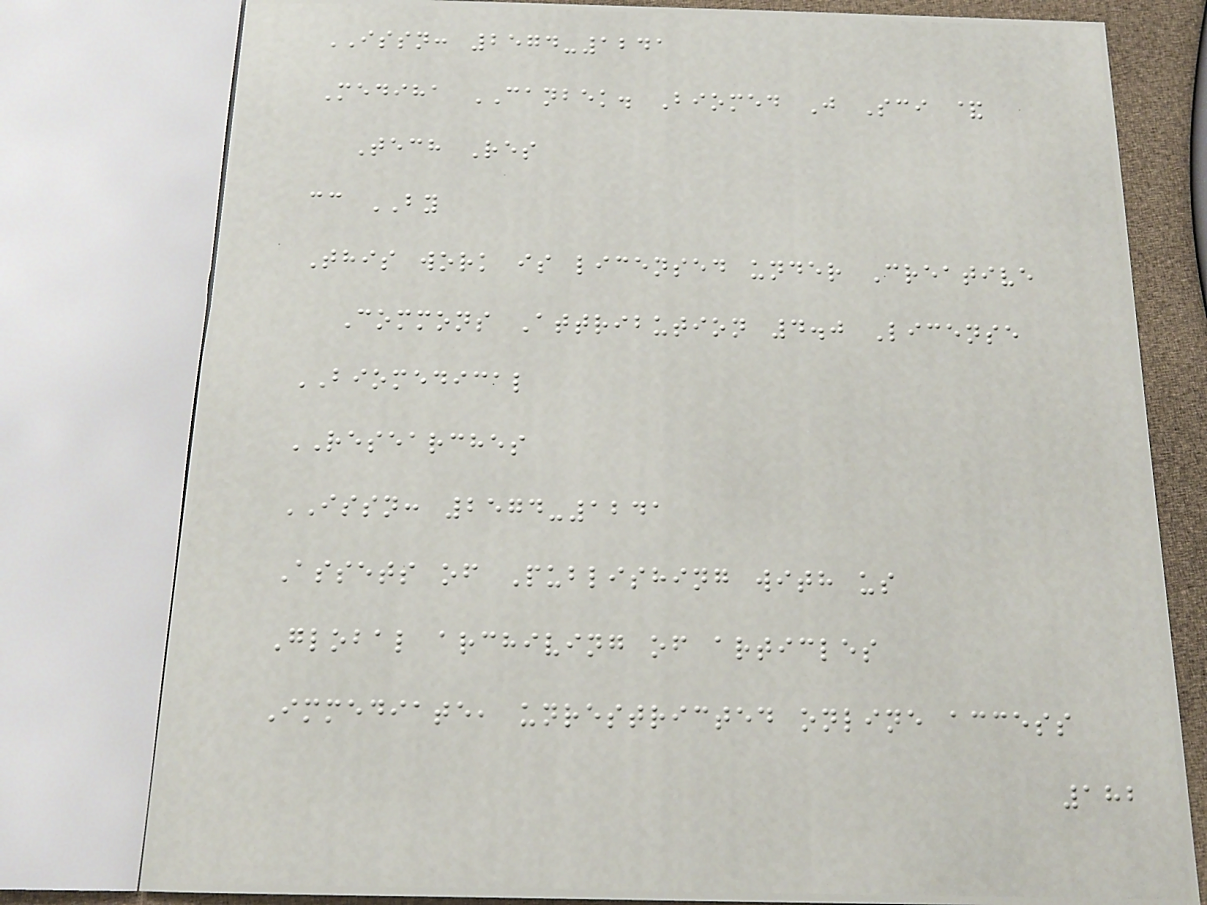ISSN: 2574-1241
Mediha CANBEK. Biomed J Sci &
Tech Res
cc BY
This work is licensed under Creative
Commons Attribution 4.0 License
BIOMEDICAL
RESEARCHES
ISSN: 2574-1241
Assets of Publishing with us
Global archiving of articles
Immediate, unrestricted online access
182
